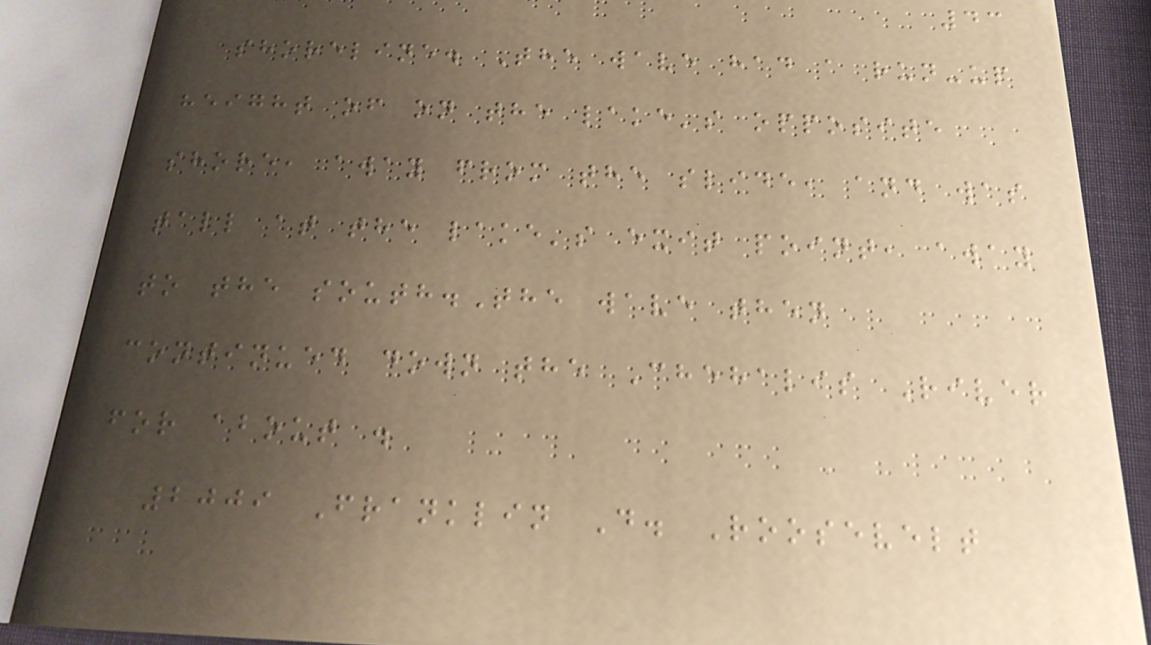43
shoreline. The wave had a run-up
height of on the lake's opposite
shore, away from the slide, and was
tall at the lake's exit point, away
to the south.The wave then
continued down the Chehalis River
for about .
2009 Franklin D. Roosevelt
